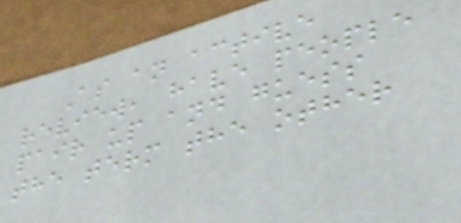As an active
review, have people
pair up and guess
the term the other
